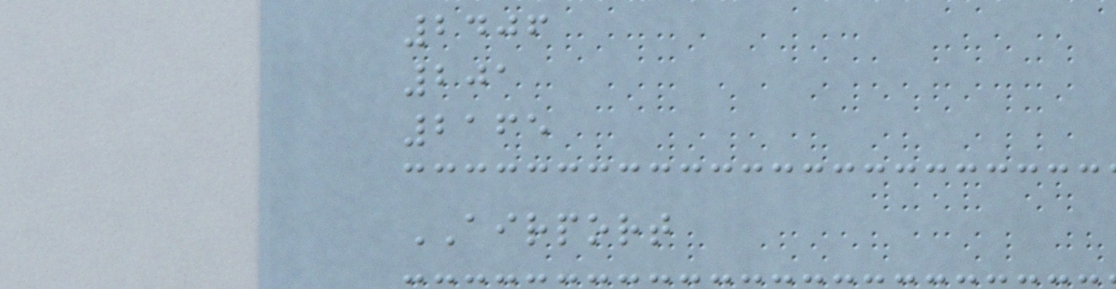2406
201
2165
AIRPORT
